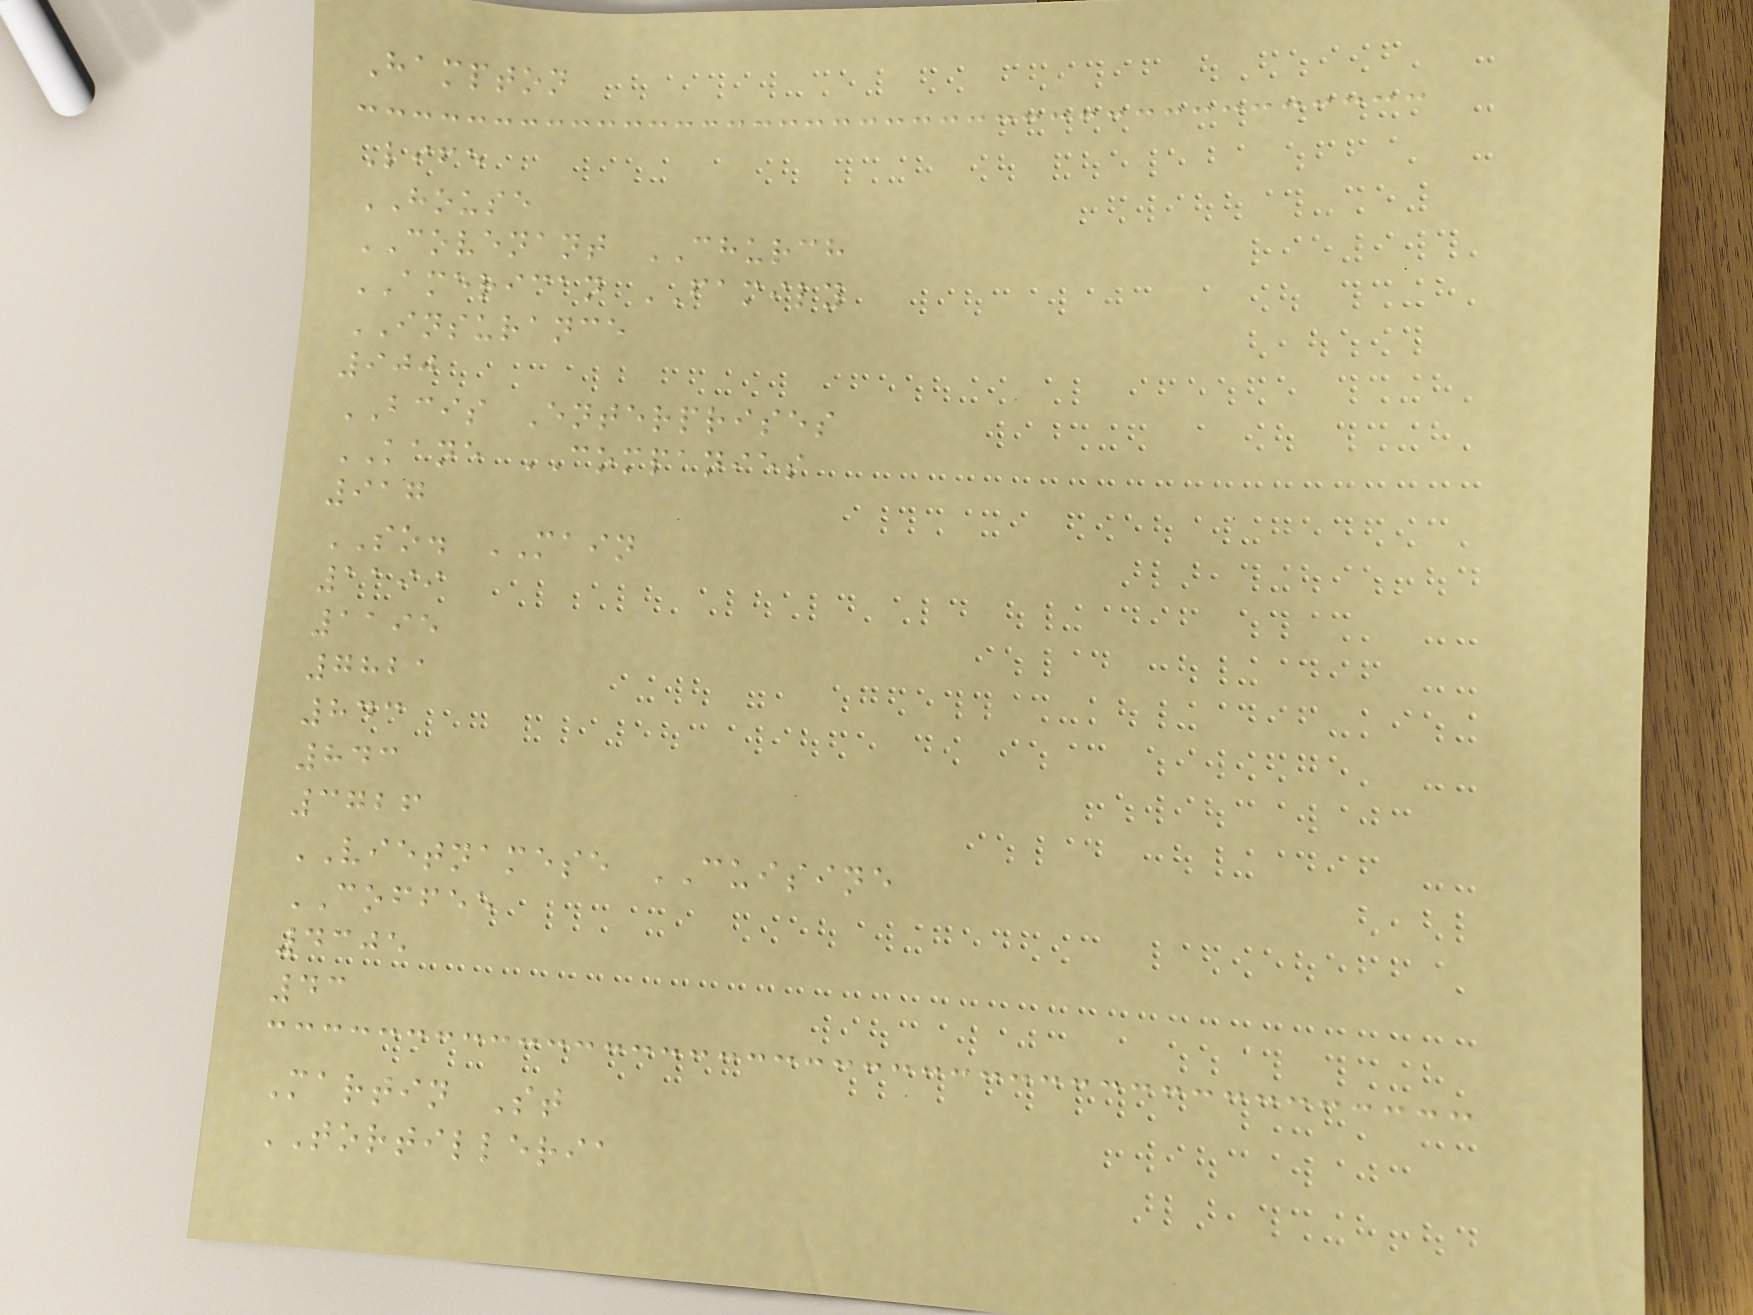Hampton
Life
HOUSE
COVENANT CHURCH
AMERICAN FAMILY
INSURANCE
900
BCIS Enterprises
KANE COMPANIES
917
SO. MAIN
1199
1195
7821
843
843
3726
VIETNAMESE CUISINE
COFFEE
4305
43
Martin St
TORTILLERIA
